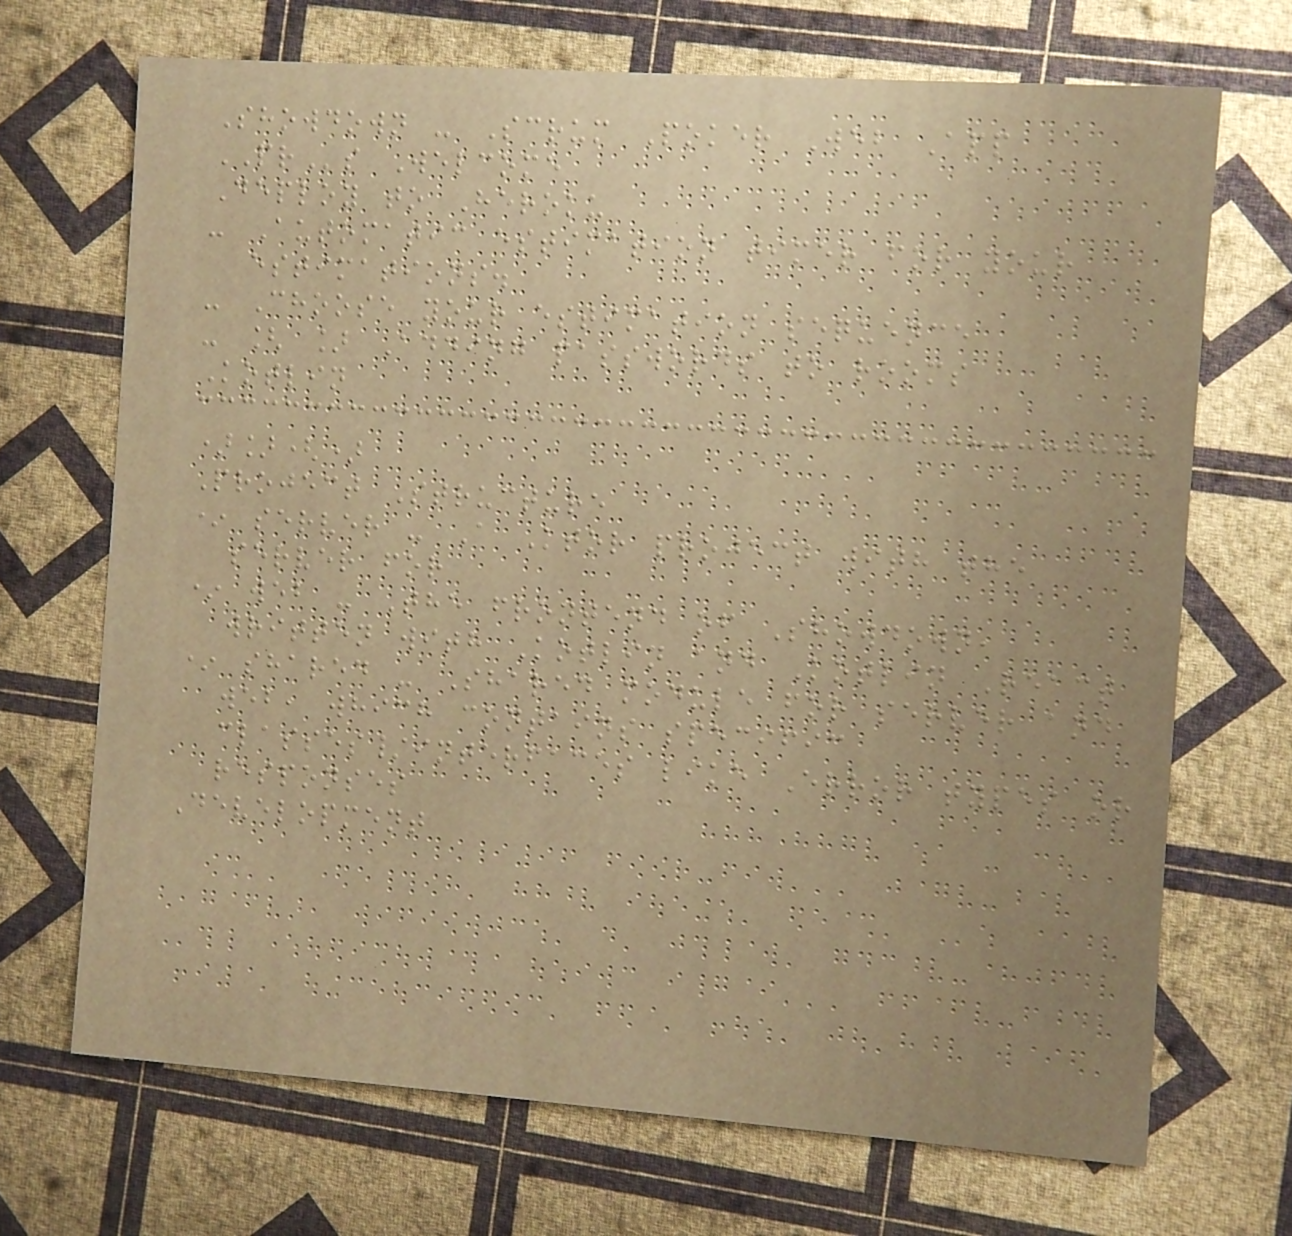Showdown - Scrum Poker Web App
PRs Welcome
Deploy to Heroku
- Automatic estimation timer for your
estimations.
- Choose your estimation sequence
- [ ] Adding passwords to rooms
Kotlin
)]()
Project Structure
* server - A Ktor project with the
server for
* web - The frontend of Showdown,
written with Kotlin and Kotlin React
* shared - Shared module for server and
web, which contains specific
classes/interfaces like Error types or
responses
Development
